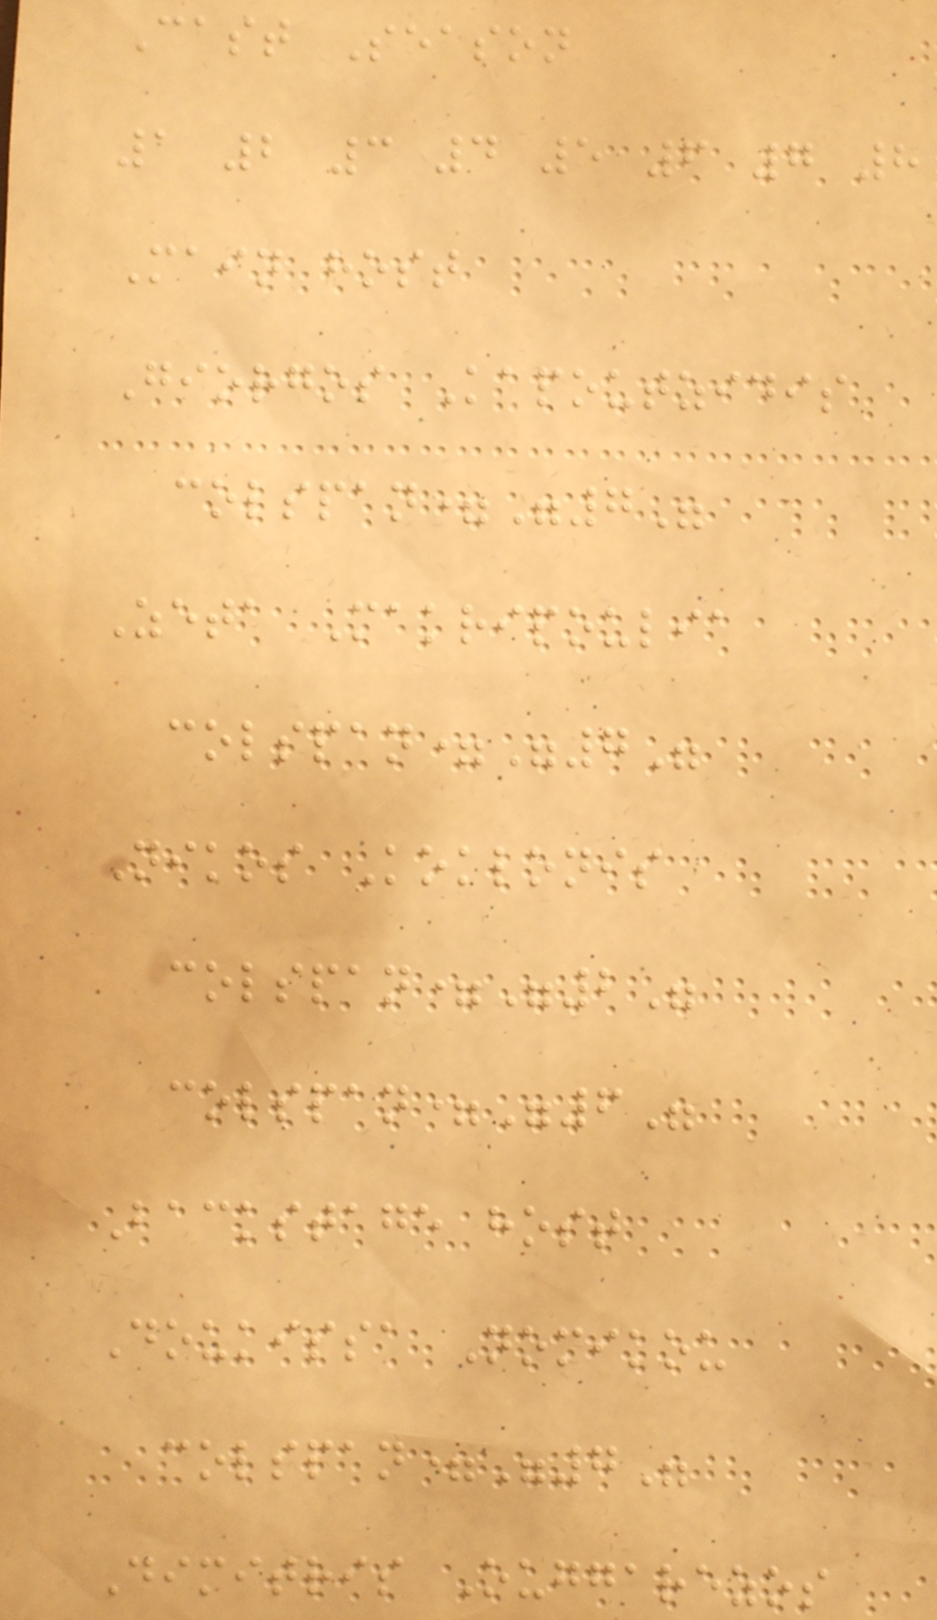Cast Season
1 2 3 4 5 6 7 8
Main host
Giorgos Kapoutzidis
colspan="7"
Zeta Makripoulia
colspan="7"
Nikos Koklonis
colspan="2"
colspan="6"
Backstage host
Doukissa Nomikou
colspan="7"
Dimitris Ouggarezos
